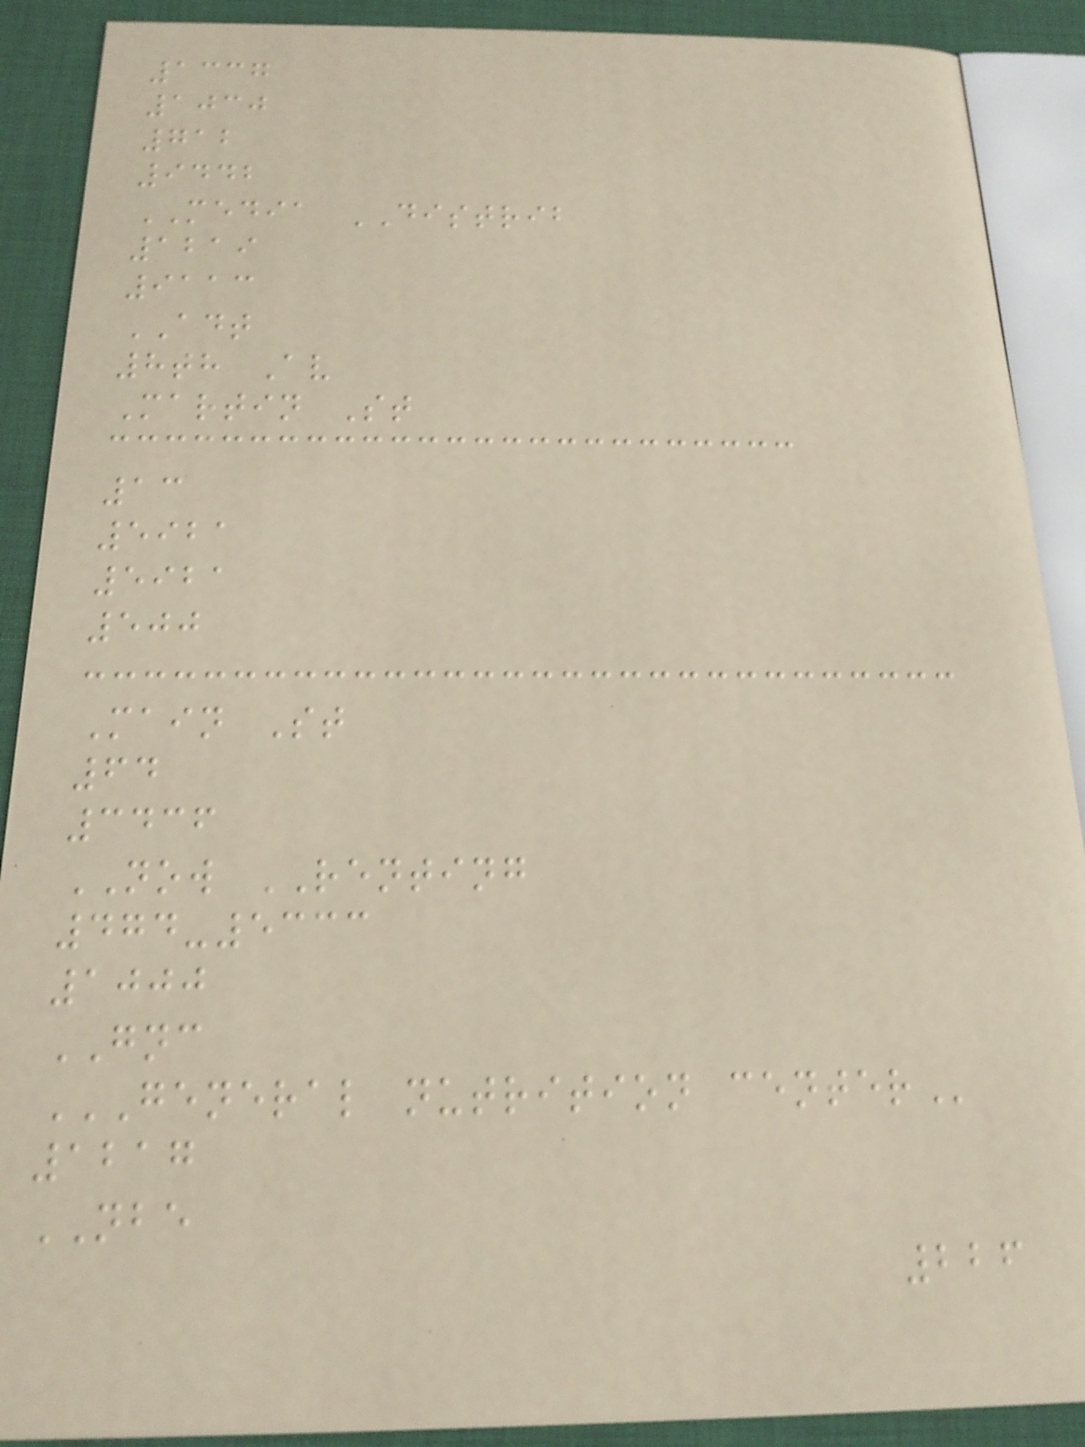1337
1030
712
9442
MEDIA DISTRIB
1219
9113
ADT
8th Av
Martin St
13
5921
5921
500
Main St
64
3436
NOW RENTING
474-5333
1000
GNC
GENERAL NUTRITION CENTER
1217
NBE
226
